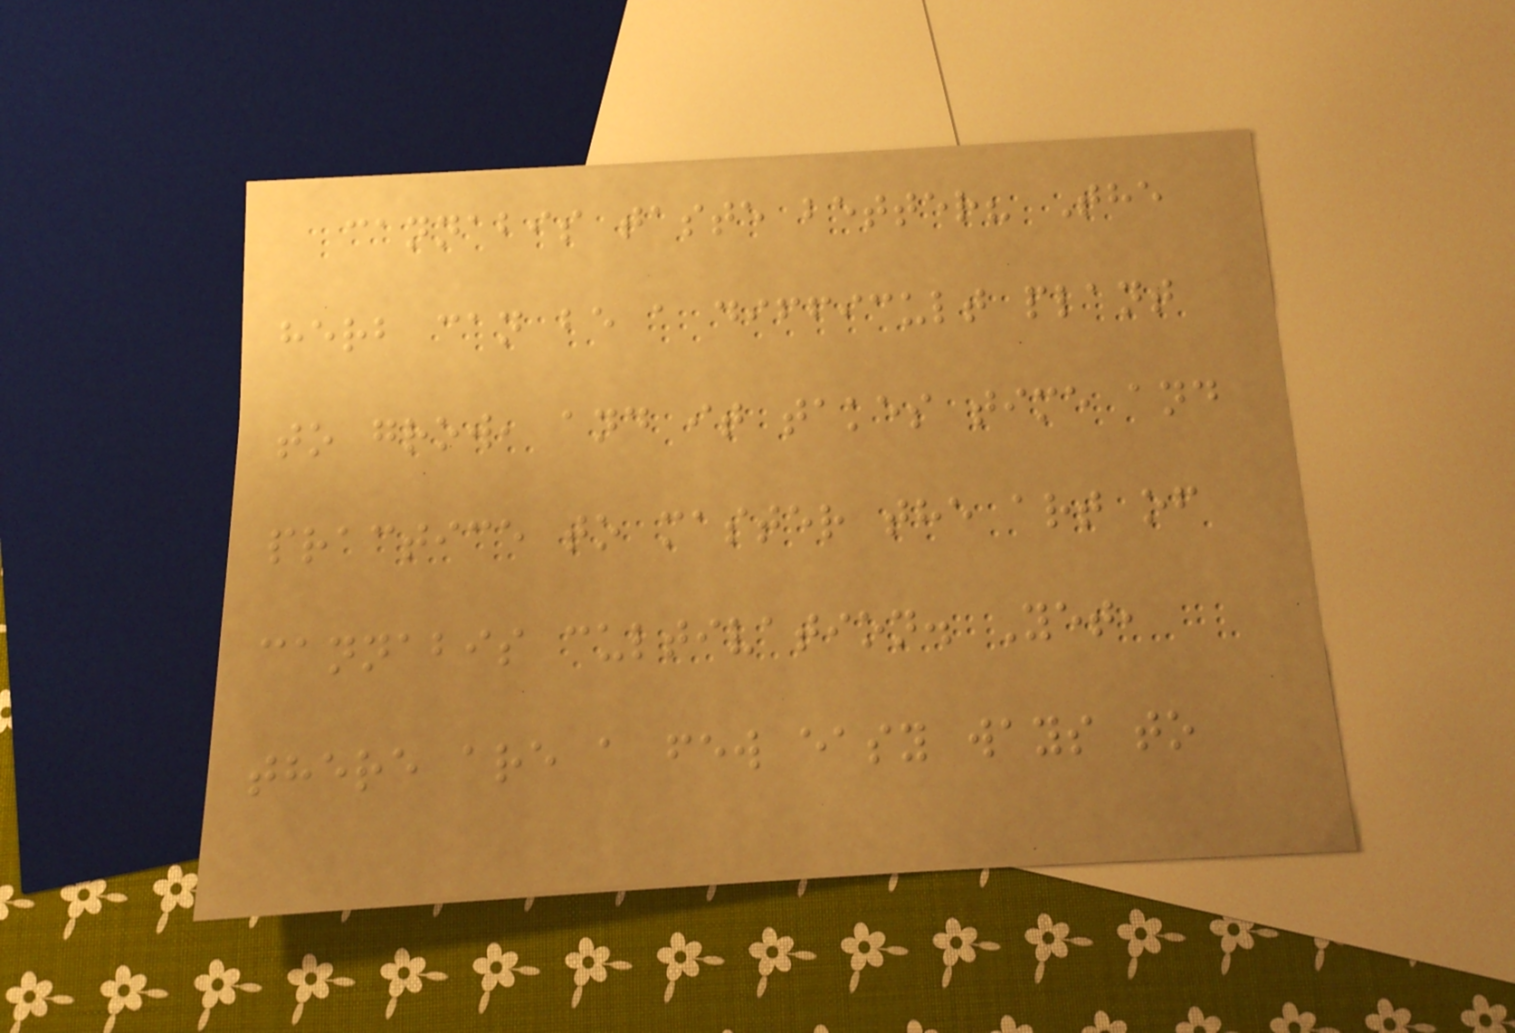cannabis taste better? The
herb can be a difficult plant
to grow, and it takes time and
practice to master the art of
cannabis cultivation. Yet,
there are a few easy ways to
